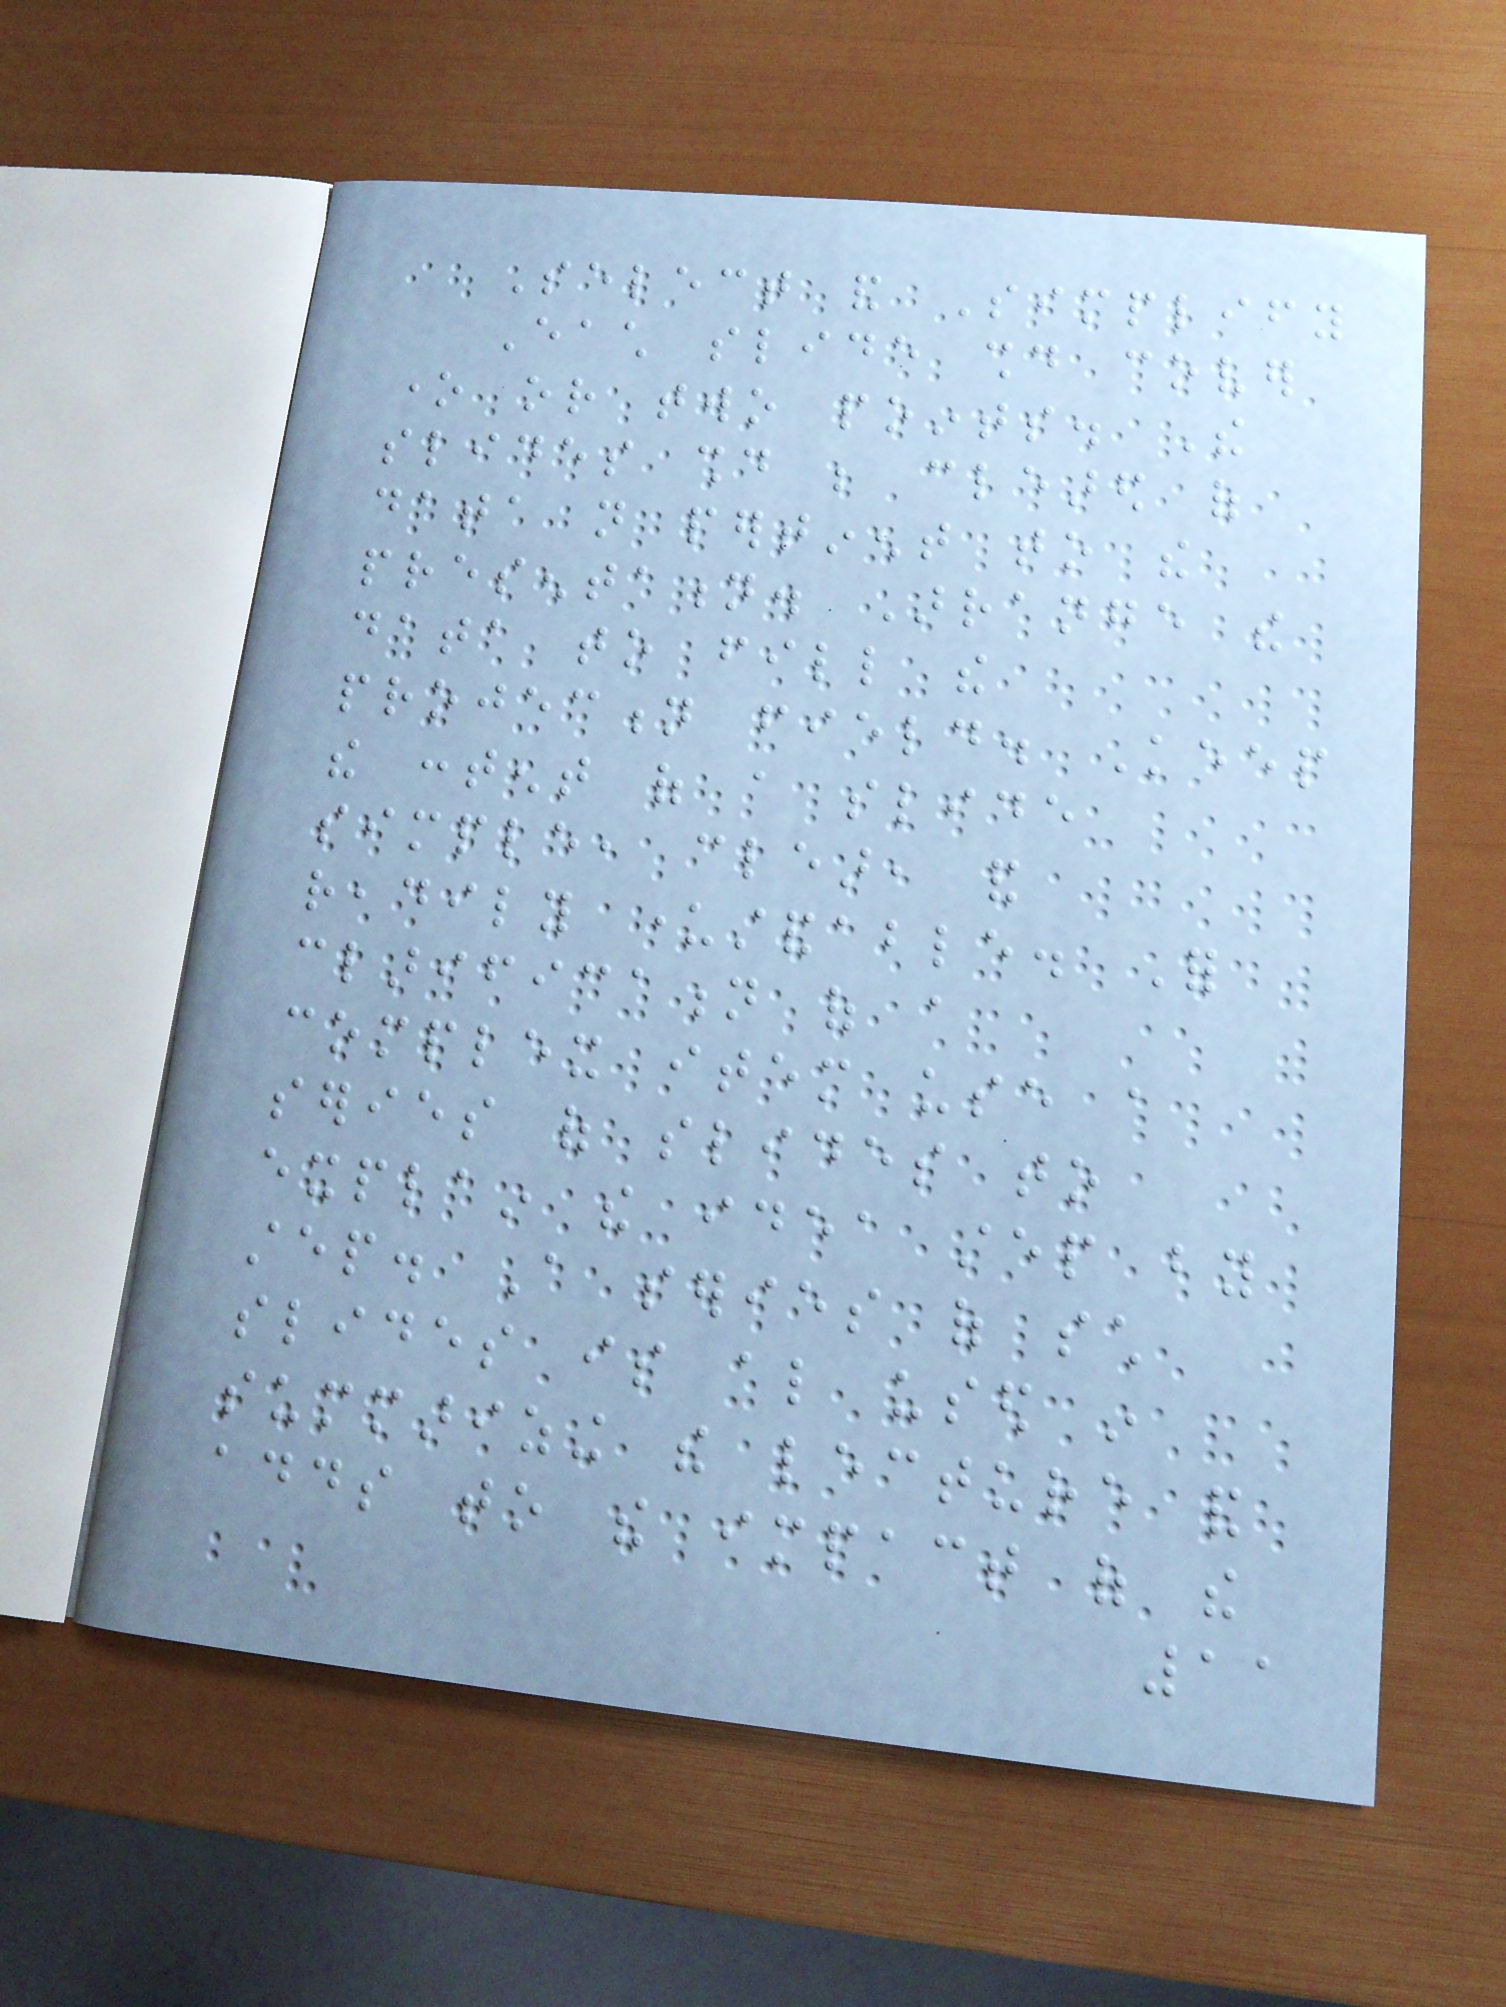Select and Simplify
Each slide should cover
one or two points. The
slides should be cleared of
data not pertinent to the
presentation. Arrange the
data to fill the
projection field. Keep
the content of a slide
simple, clear, and
readily understandable. For
clarification of a
complex item use a
series of slides to
explain the idea step by
step. A series of such
slides is also used in
summarizing the lecture and
adds to the impact of the
11
